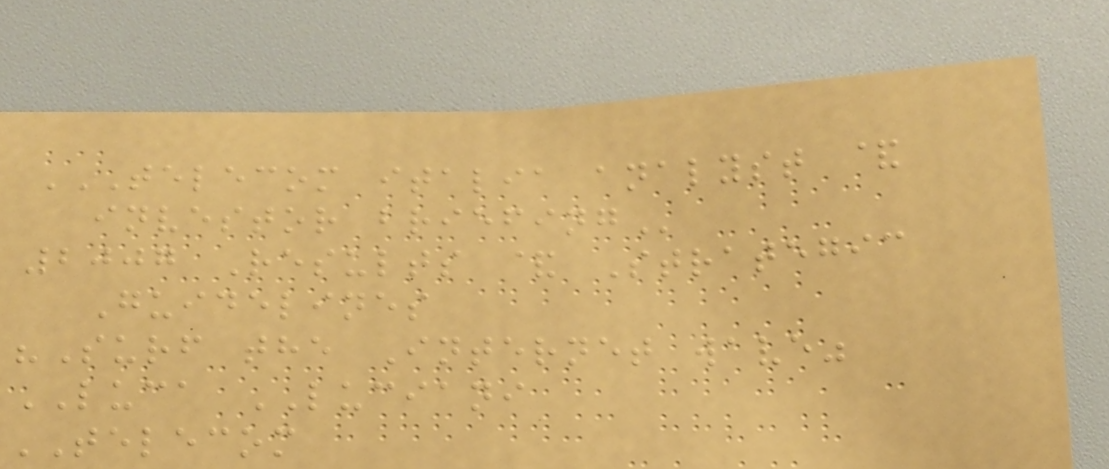TELECOM ITALIA ANALYST &
INVESTOR BRIEFING
2007 Results & Strategic
Guidelines
"Surf the Internet wave"
LUCA LUCIANI
TELECOM
